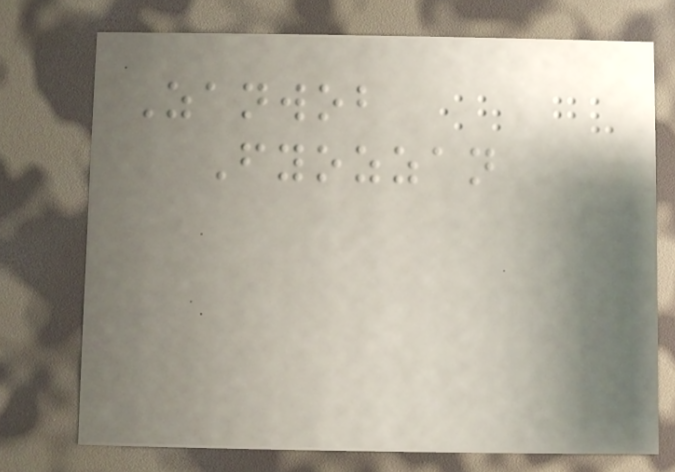Zanwob
Fyozzan
